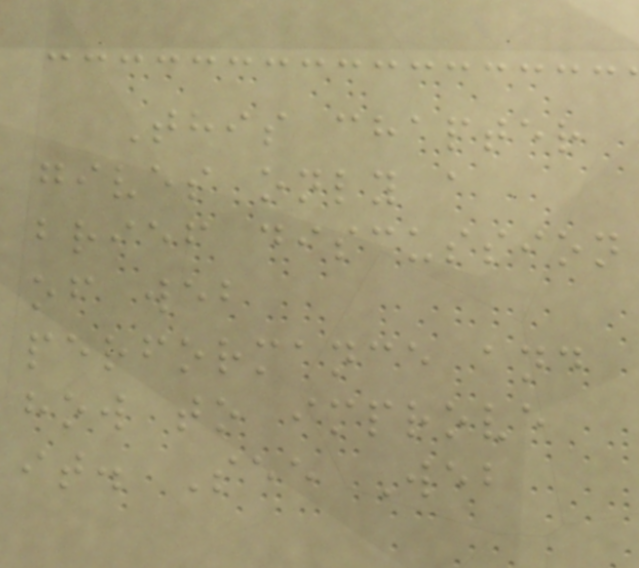This chapter
gives only a
brief discussion
of web
performance and
how to improve
it. See Web
